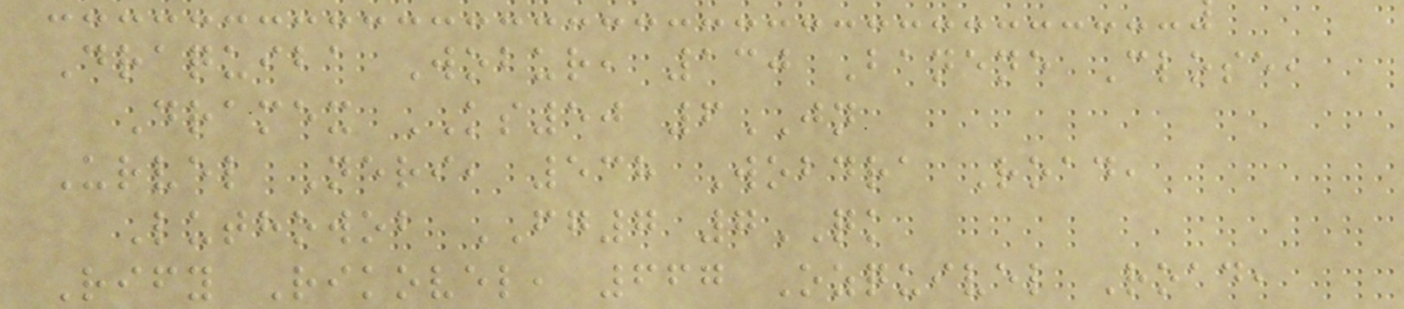Draquiba Wobur, 130 Banene Close,
Dramex KS50 6JN
Urvel Neri, 538 Wobdra Road,
Luthowob FG7 7QK
Rify Rikovel, 667 Ozquivel Road,
